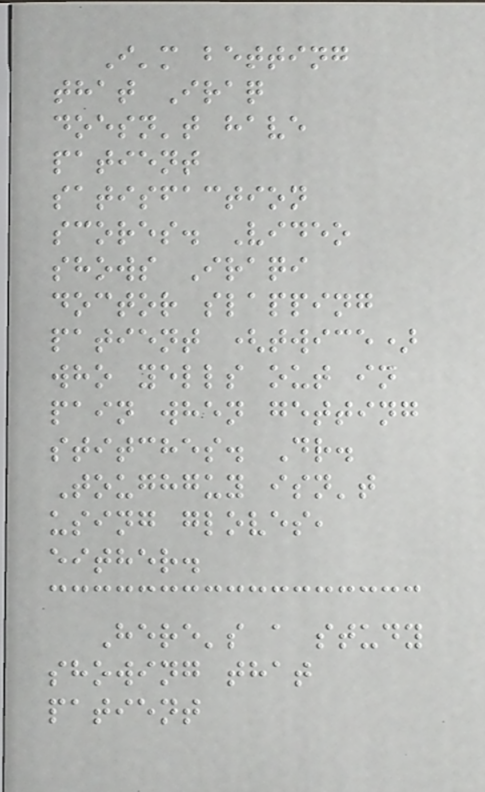I'm betting
that Iraq
doesn't have
patient
satisfaction
scores. Video
shows Iraqi
doctor slapping
patient (twice)
who yells out in
pain when getting
stitches. Dr.
Toughguy isn't
using gloves,
either.
Here's a study
showing that
patient
